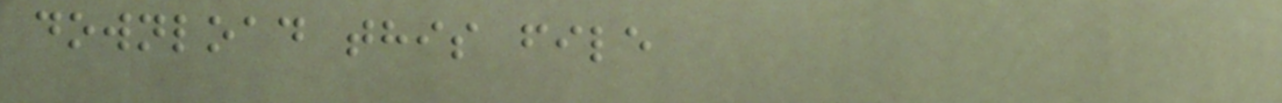download this file
